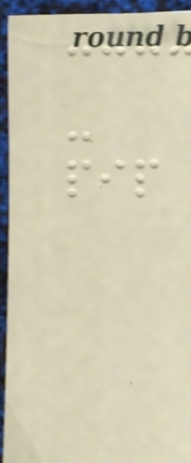-
pip
